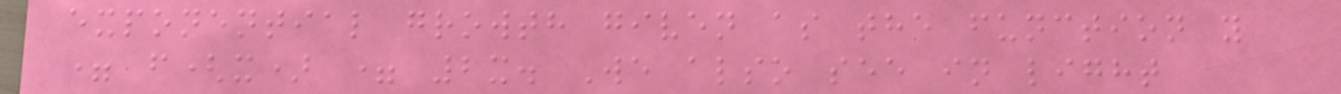exponential growth given as the function y
= f(x) = 2x. We also see in light
